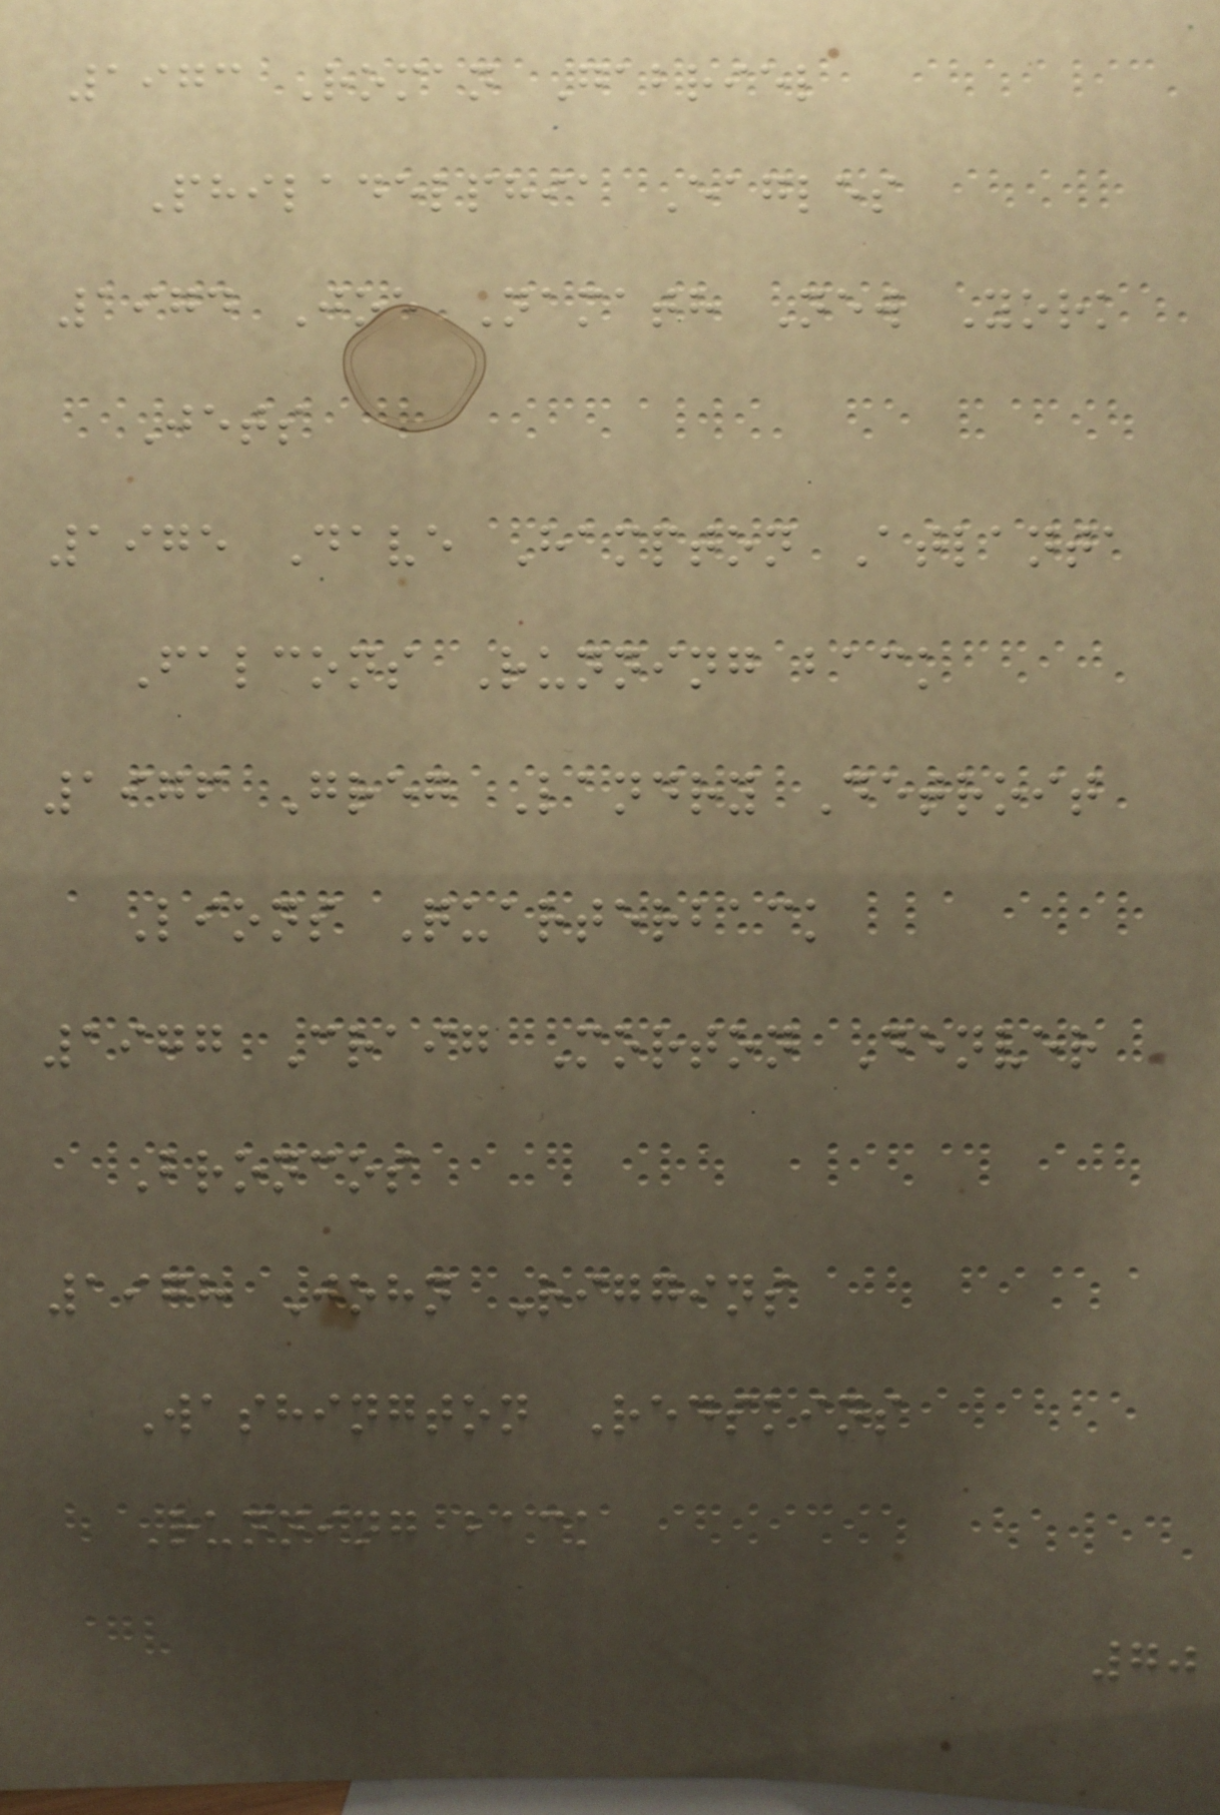1973 Roman Gabriel
Philadelphia Eagles
1974 Joe Namath New York
Jets
1975 Dave Hampton Atlanta
Falcons Running back
1976 Greg Landry Detroit
Lions Quarterback
1977 Craig Morton Denver
Broncos
1978 John Riggins
Washington Redskins
Running back
70
